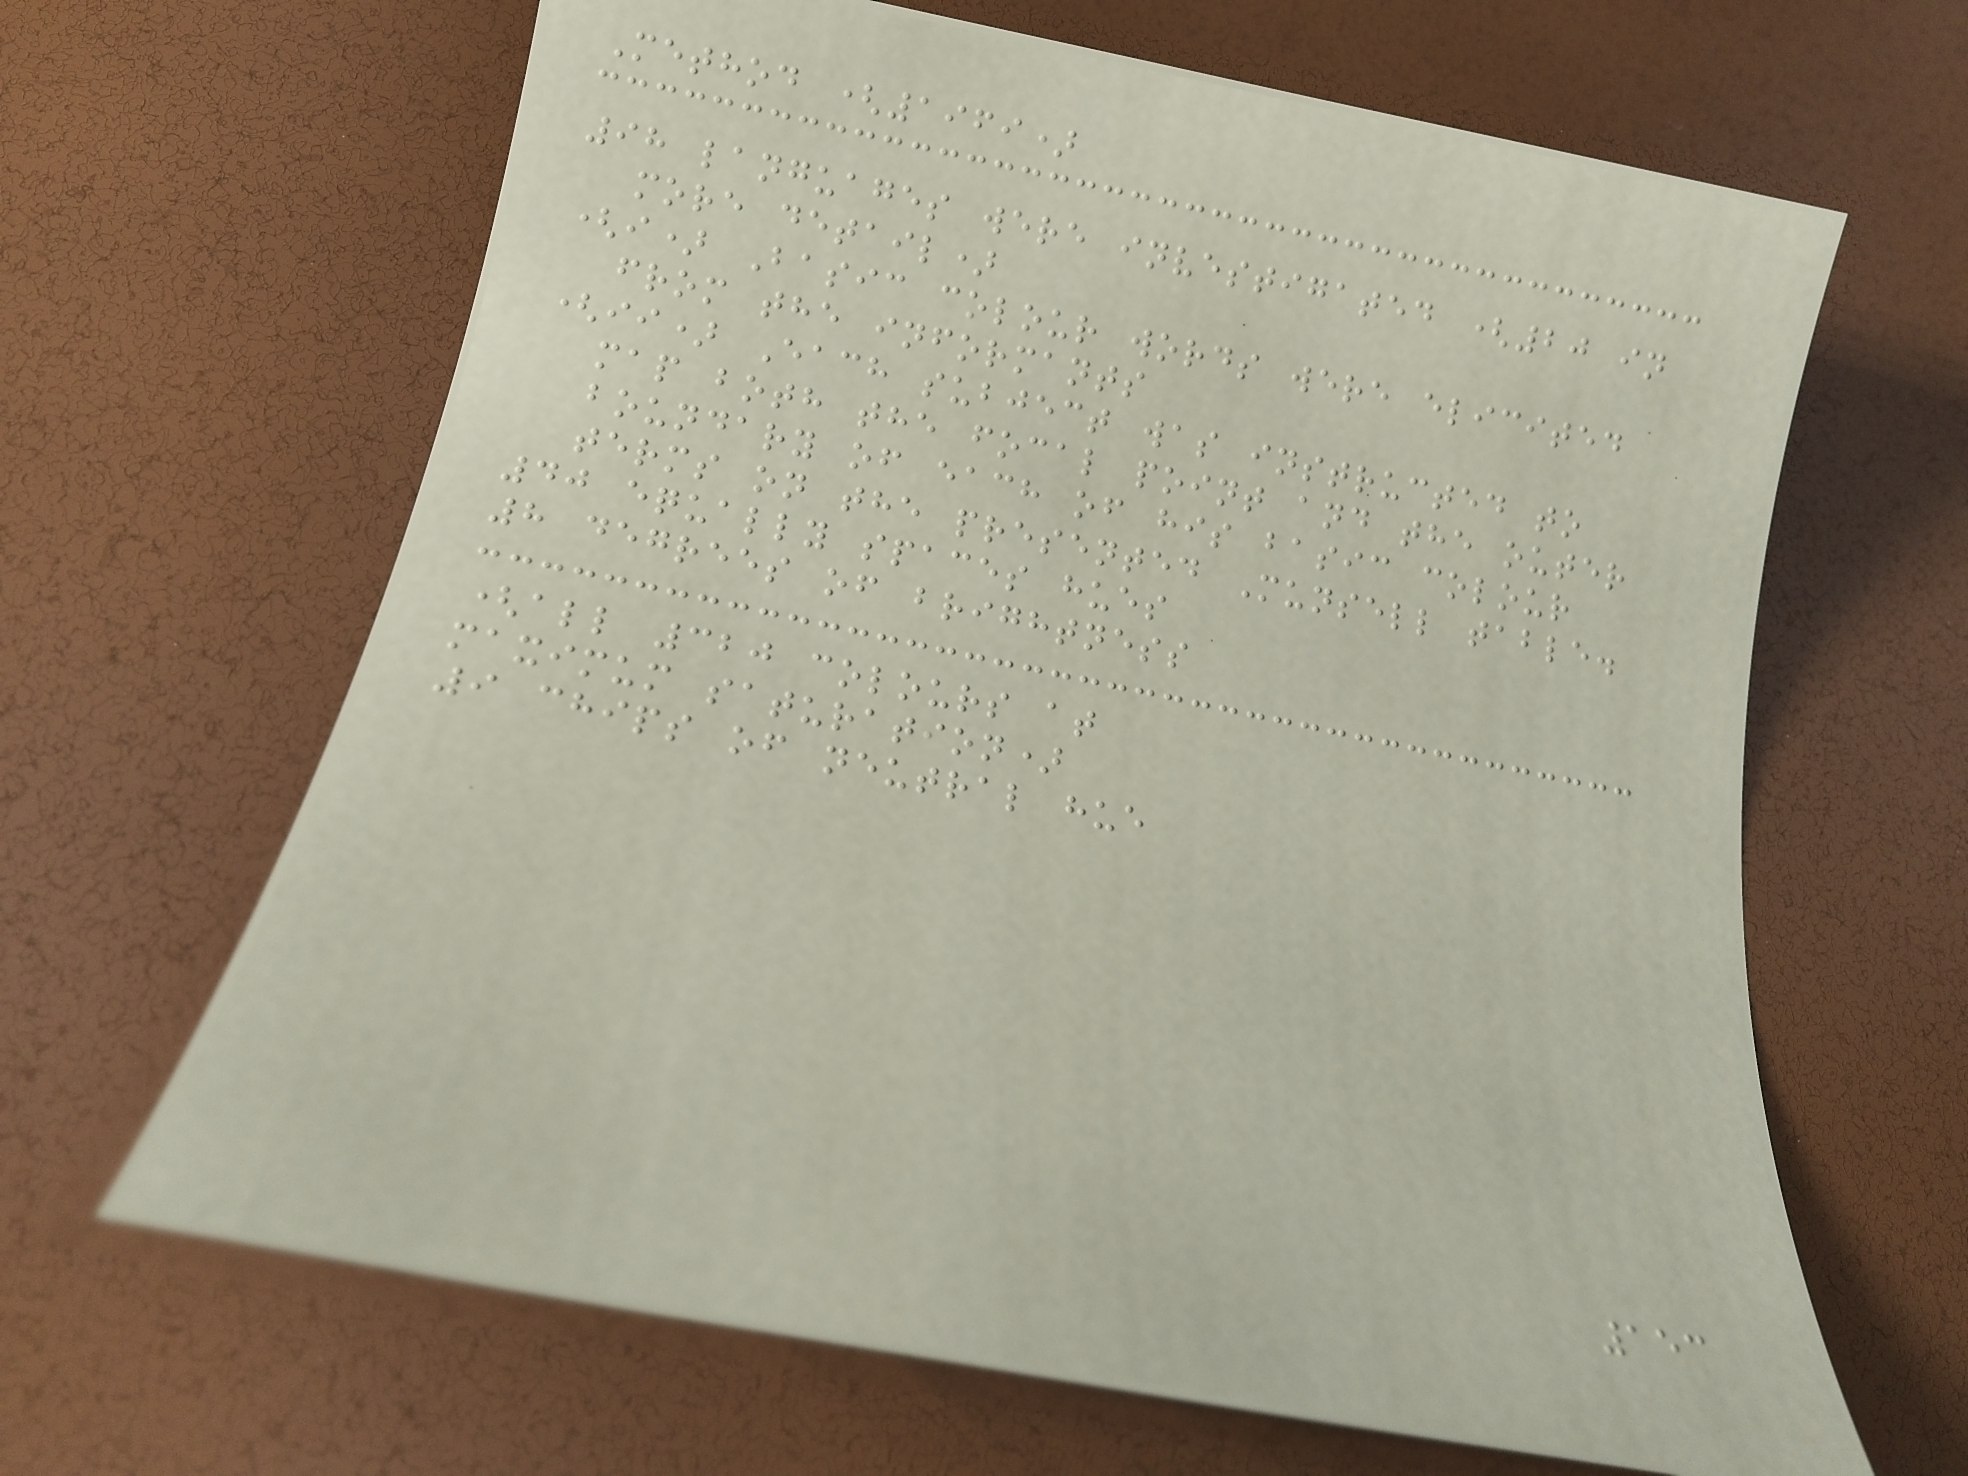Method (1969)
98 languages were investigated (20 in
more detail)
(i) Basic colour words were elicited
from the informants
(ii) Each subject was instructed to
map both the focal point and the outer
boundary of each of his basic colour
terms on the presented Munsell table.
40 equally spaces hues
8 degrees of brightness
(all 320 colours at
maximum saturation)
9 chips of neutral hue
153
